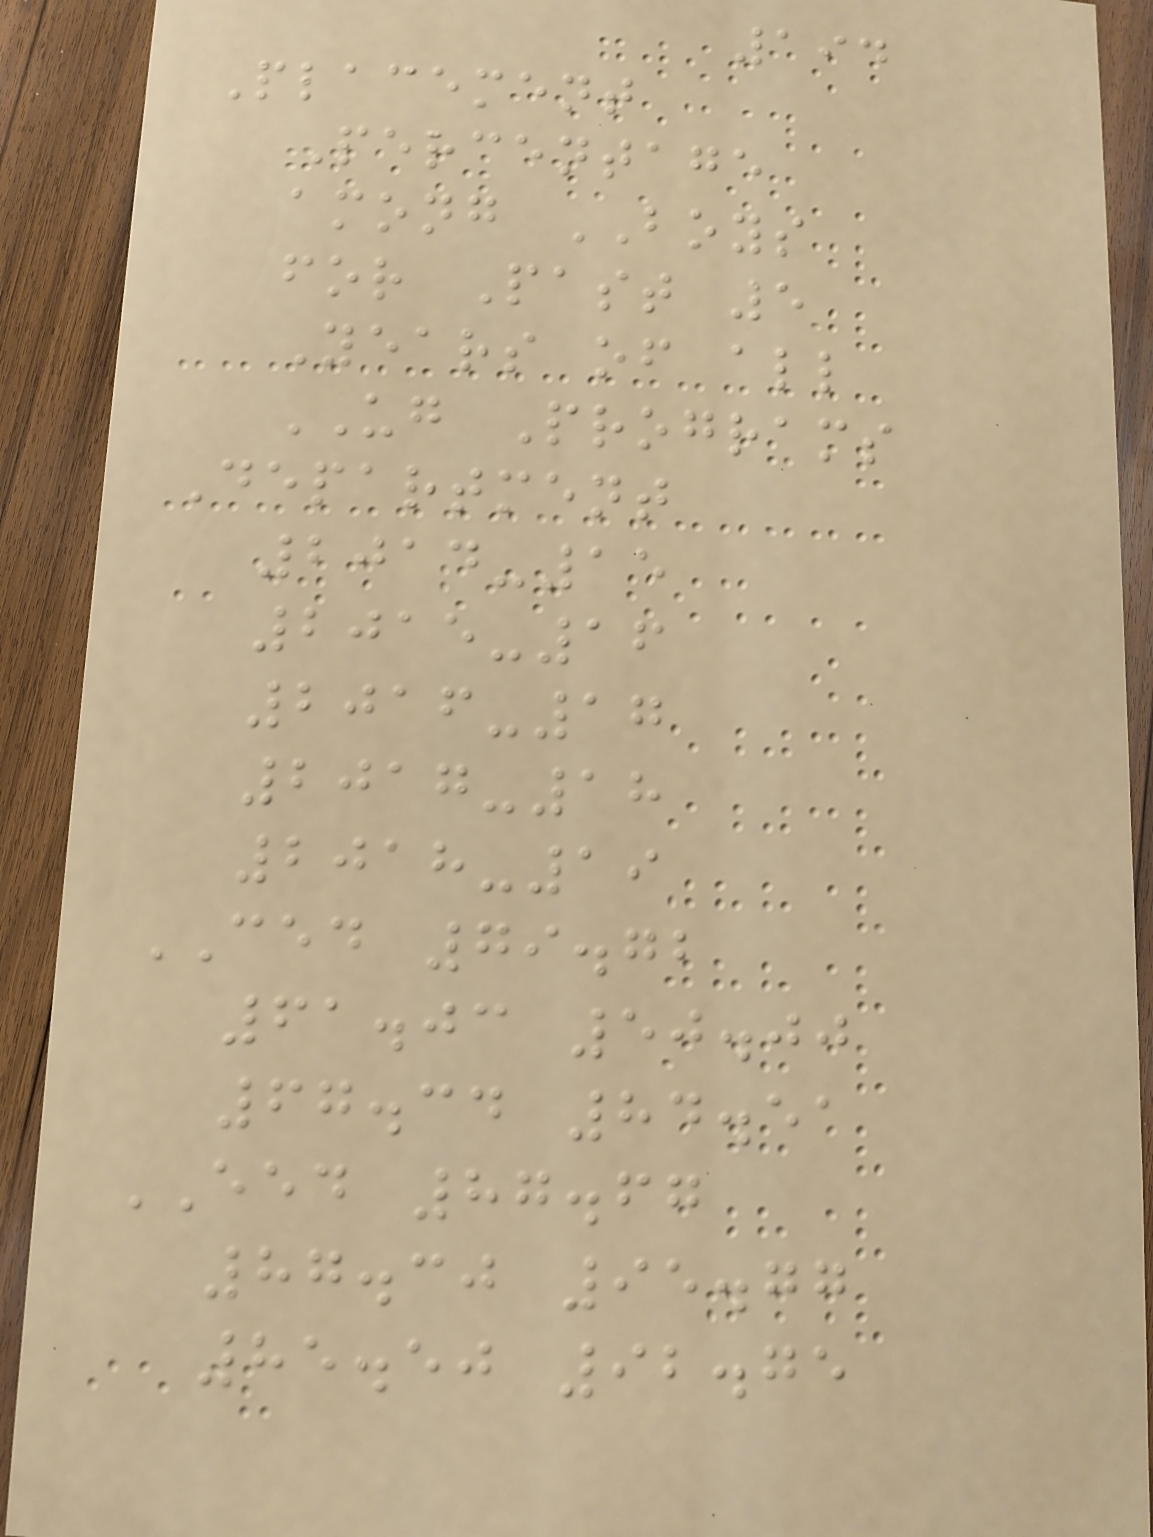194
Placement
Percentage
among BOYS
for Past 5
Years of all
UG Programs
Department
2014-15
2015-16
2016-17
2017-18
2018-19
CED 79.72
61.03 50.00
67.34 84.51
EED 87.67
87.30 95.77
85.50 92.75
